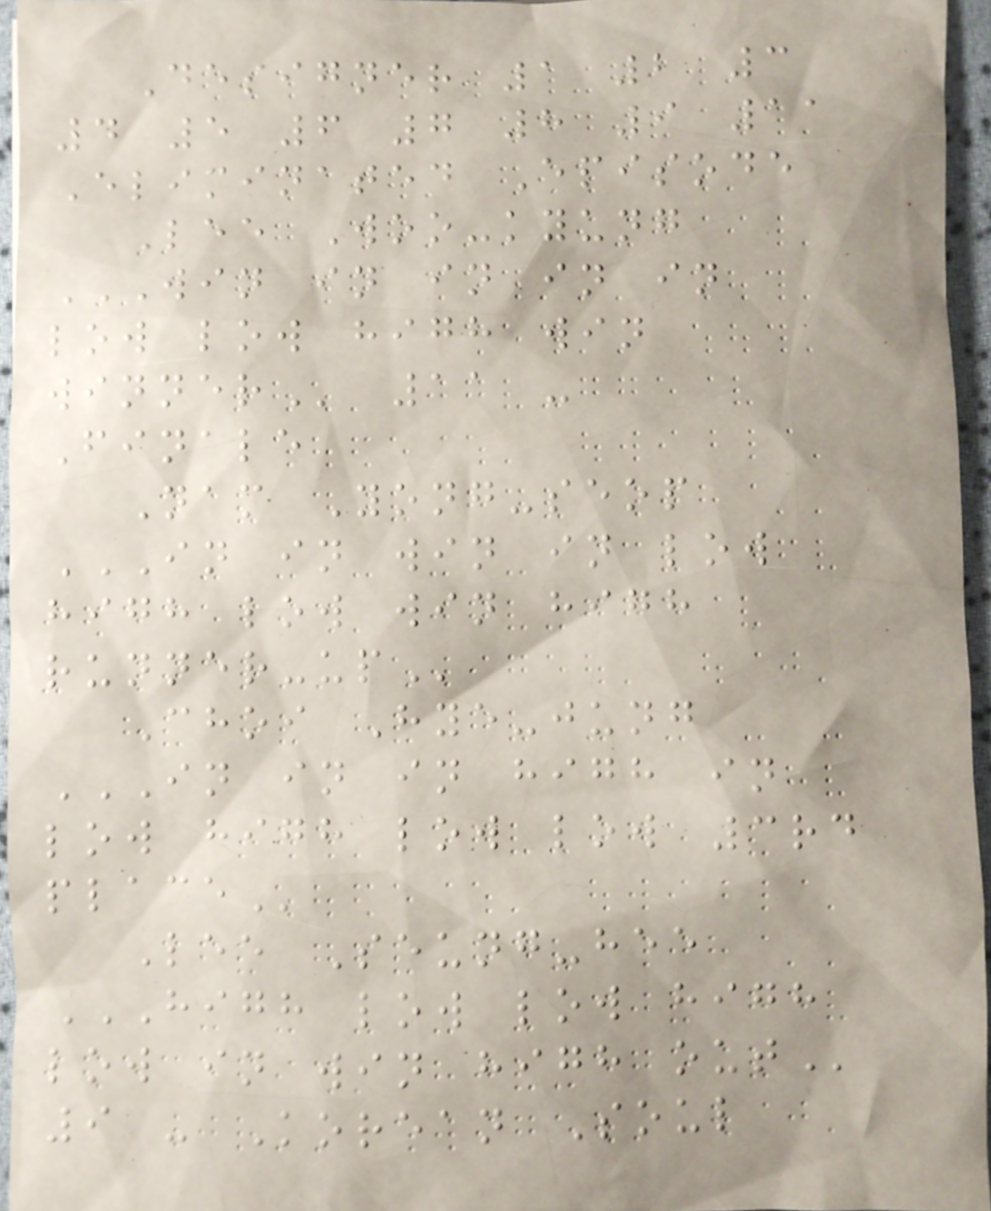Designer 1 2 3
4 5 6 7 8 9 11
Eliminated Episode
Lee Woo-kyung
WIN IN IN IN IN
LOW LOW HIGH WIN
WINNER 11 -
Finale
Nam Yong-seop
IN IN WIN IN LOW
HIGH LOW WIN HIGH
RUNNER-UP
Choi Hye-jung
IN IN IN HIGH IN
LOW HIGH LOW LOW 3RD
PLACE
Lee Seung-hee
HIGH LOW LOW HIGH
LOW IN WIN HIGH OUT
9 - Korean Soul
